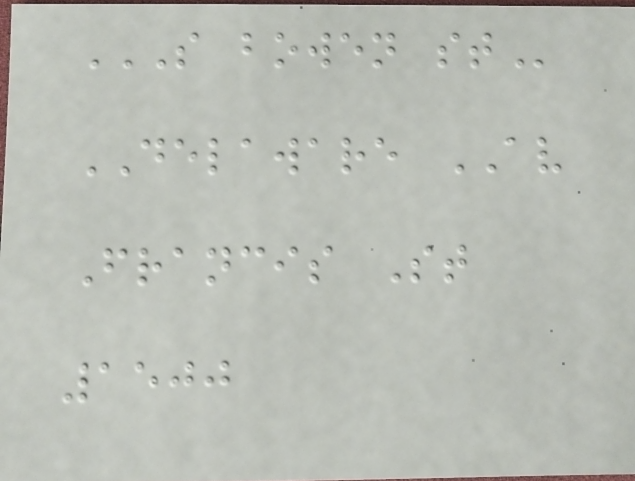S BOWEN ST
DELAWARE AV
Francis St
1500
